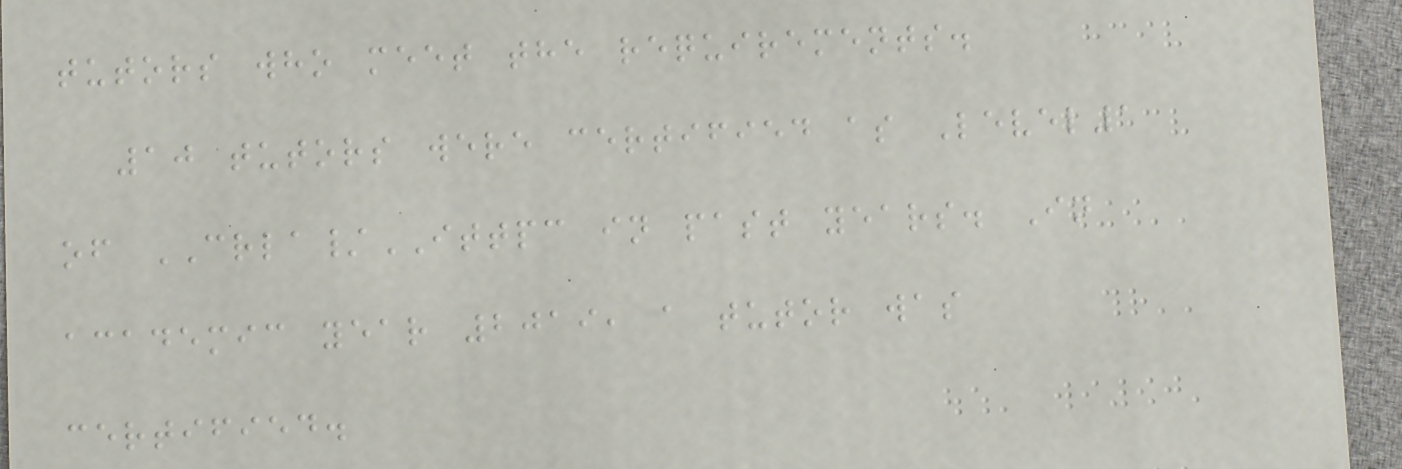tutors who meet the requirements.
10 tutors were certified as Level1
of CRLA/ITTPC in past years. In
academic year 2019, a tutor was
certified.
